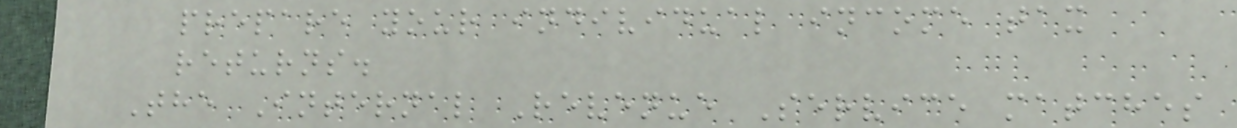prepare your individual income tax
returns.
The Internal Revenue Service matches
